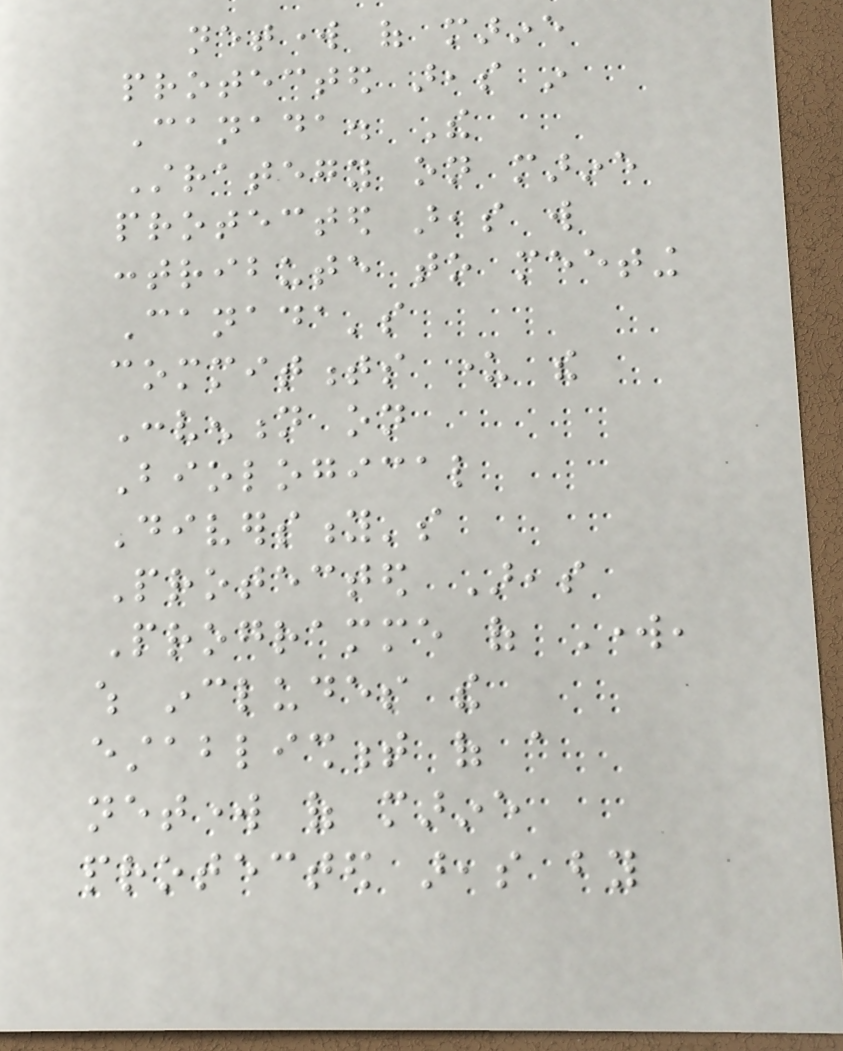network of marine
protected areas in
Canada. The
Strategy on marine
protected areas will
contribute to meeting
Canada's
commitments under the
Convention on
Biological
Diversity's
Protected Areas
Programme of Work,
which includes the
establishment of a
network of marine
protected areas by
